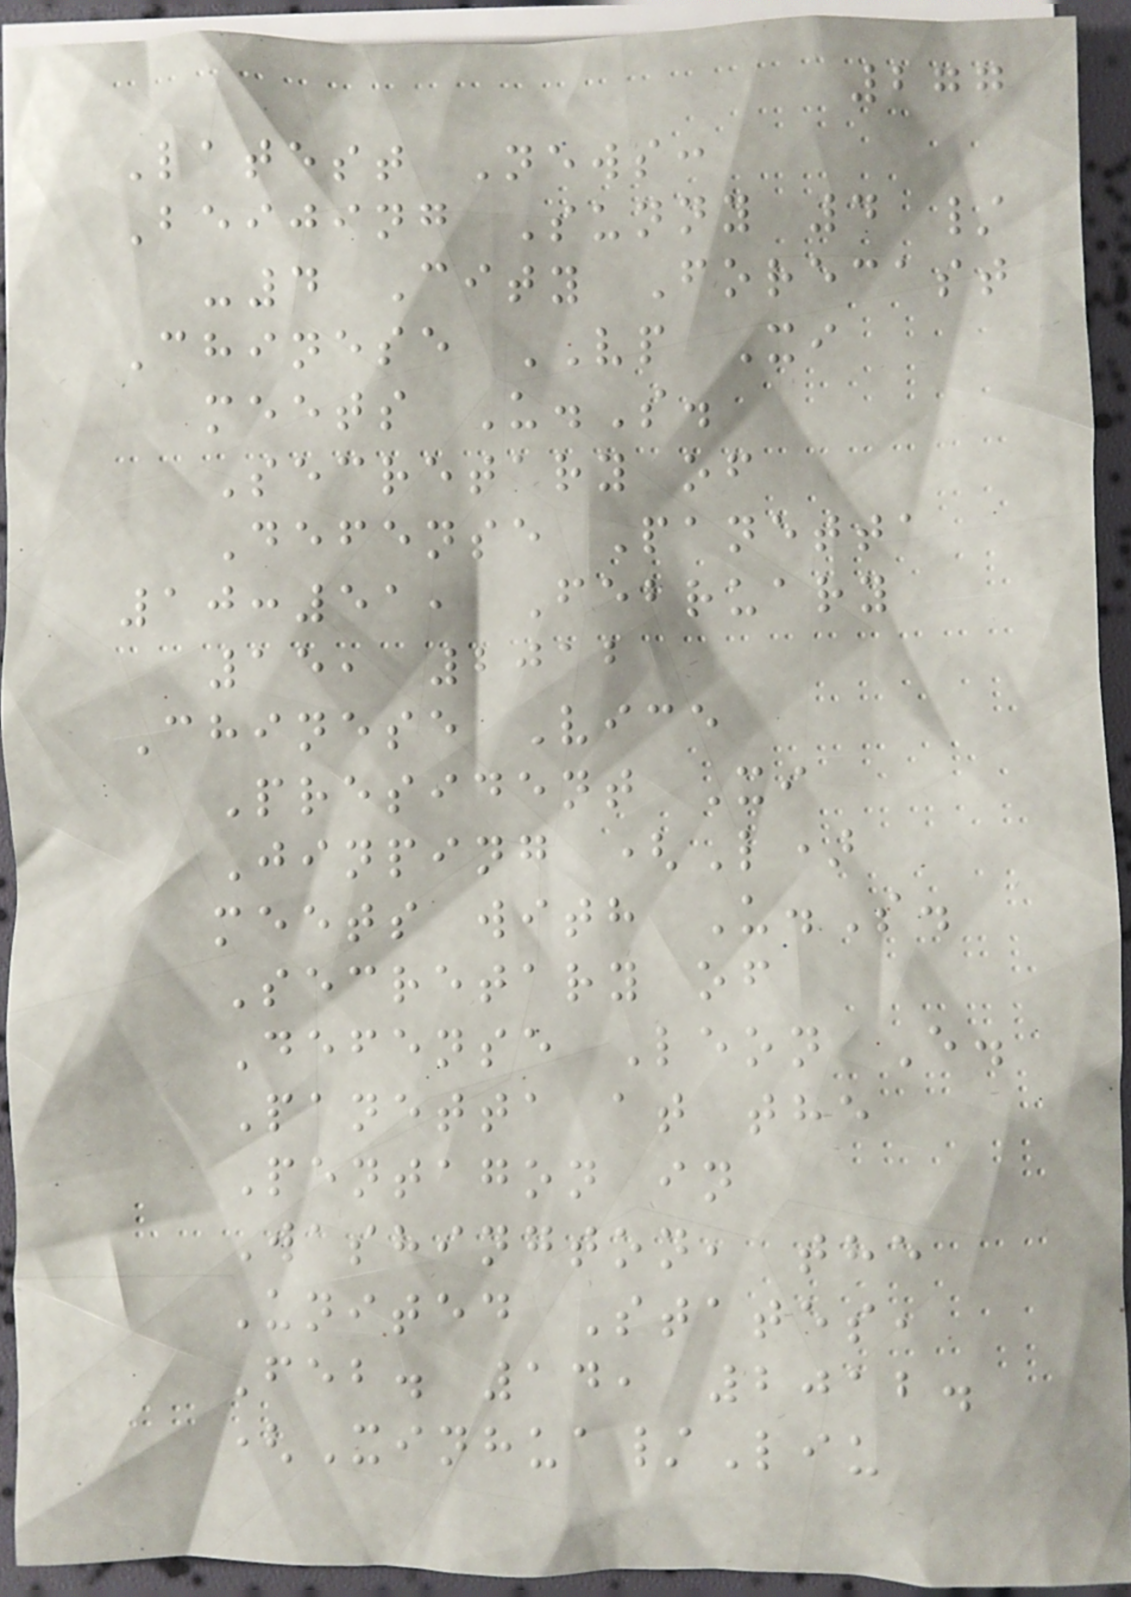277
Latest News:
Beijing Sunny 4 /
-4 City Forecast
Chinese VP Xi
meets U.S.
Secretary of
Defense Panetta
10:51, February
15, 2012
Chinese Vice
President Xi
Jinping (L)
meets with U.S.
Secretary of
Defense Leon E.
Panetta at the
Pentagon in
Washington, the
United States,
Feb. 14, 2012.
(Xinhua/Liu
